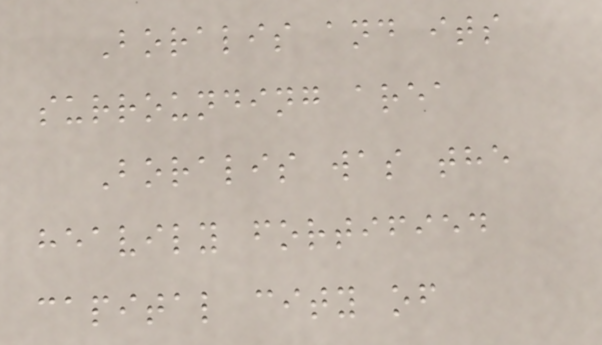Boralis and its
surrounding area
Boralis was the
heavily fortified
capital city of
